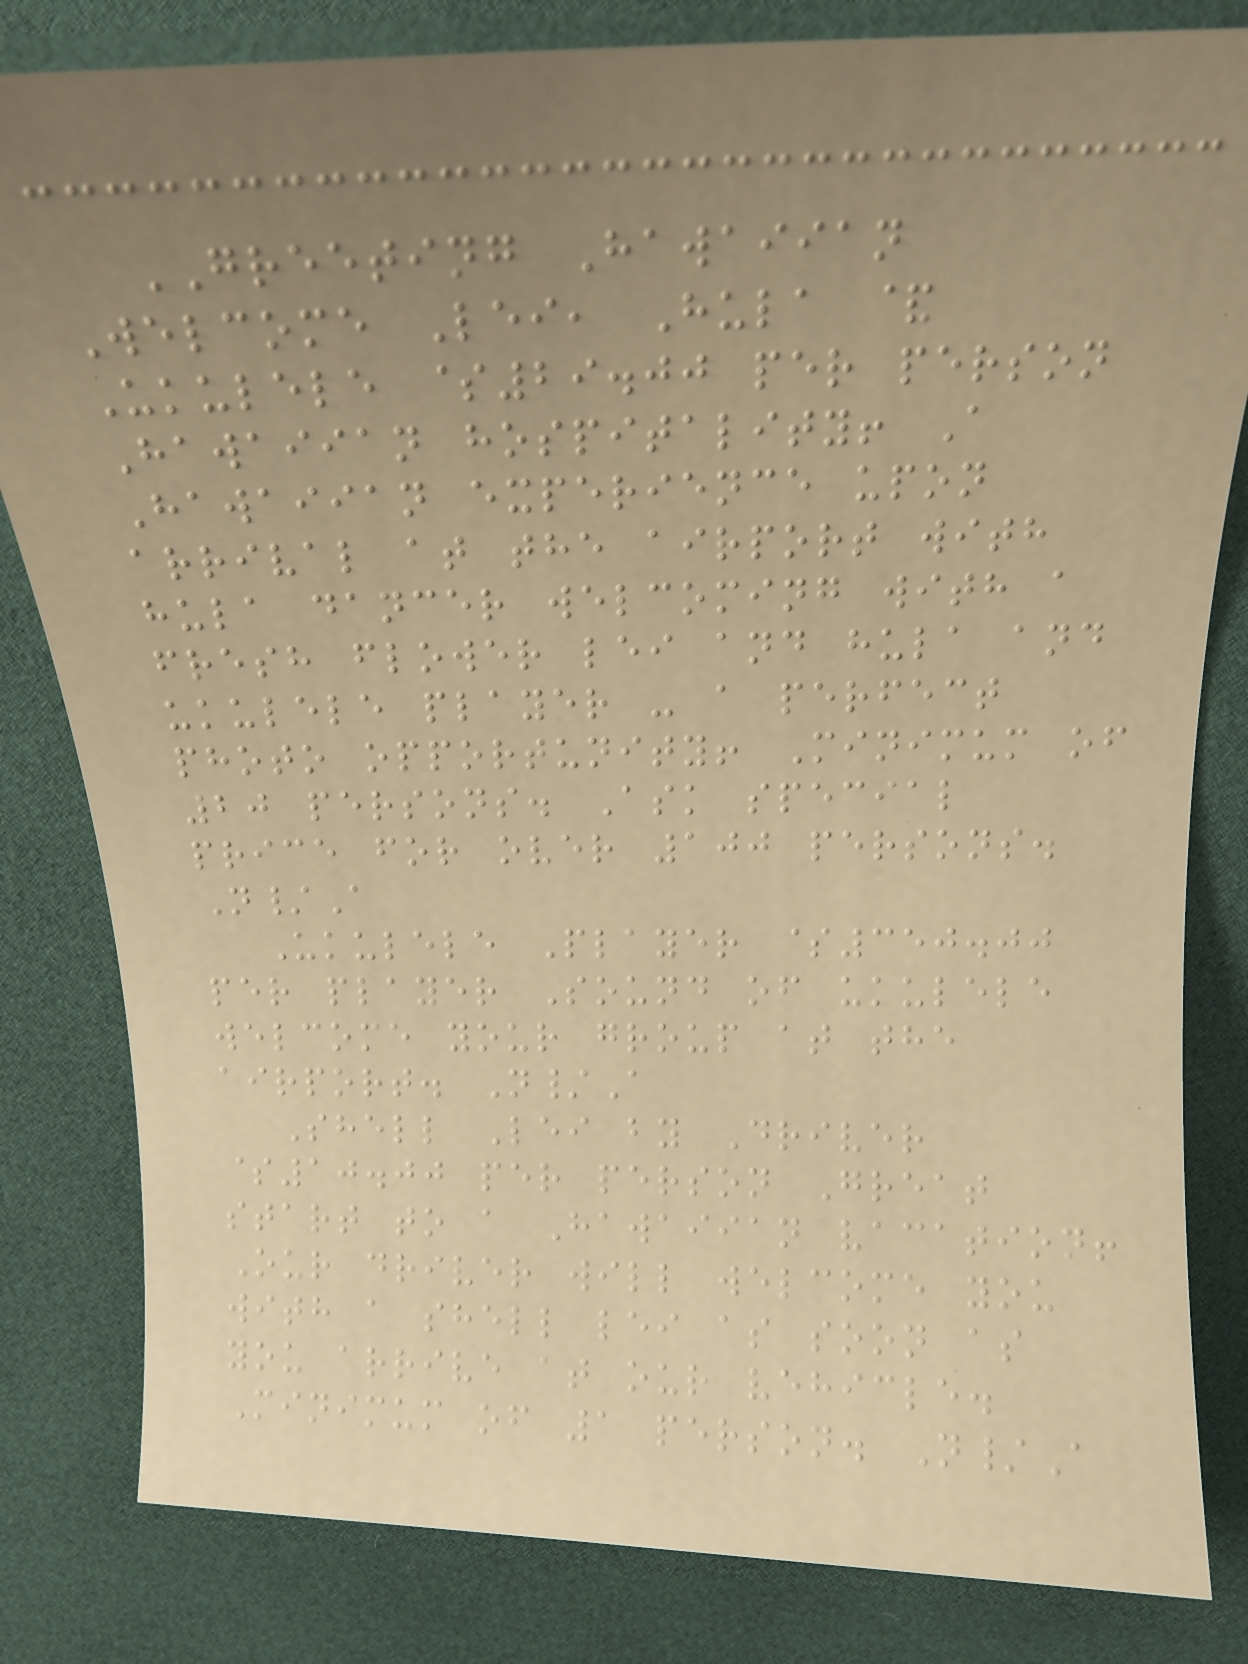GREETING Hawaiian
Welcome Lei, Hula &
Ukulele $29.00 per person
Hawaiian hospitality! A
Hawaiian experience upon
arrival at the airport with
hula dancer welcoming with a
fresh flower lei and hula and
ukulele player - a perfect
photo opportunity! Minimum of
20 persons. Ask special
price for over 100 persons.
N/A
Ukulele Player $350.00
per player Sound of ukulele
welcome your group at the
airport. N/A
Shell Lei by Driver
$10.00 per person Great
start to a Hawaiian vacation!
Our driver will welcome you
with a shell lei as soon as
you arrive at our vehicle.
Minimum of 1 person. N/A
